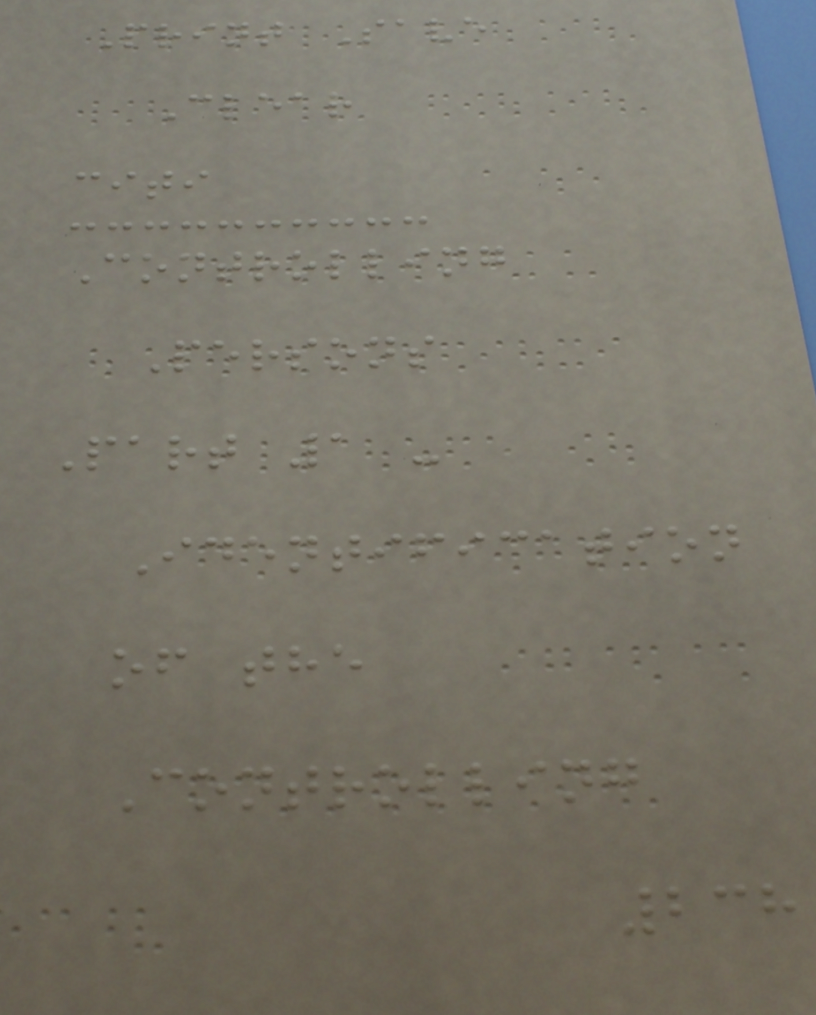Print Save
Clear
citi
Controlling
Persons
Part 1 -
Identification
of the
Controlling
238
